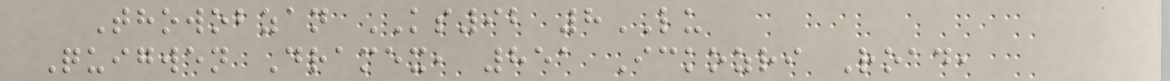Thowobzan KS92 8LU
Quigwen Dramex, 851 Ickozri Road,
